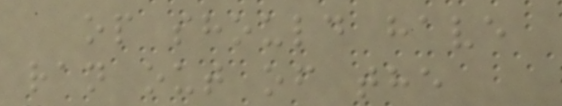op should have
ran out of the
